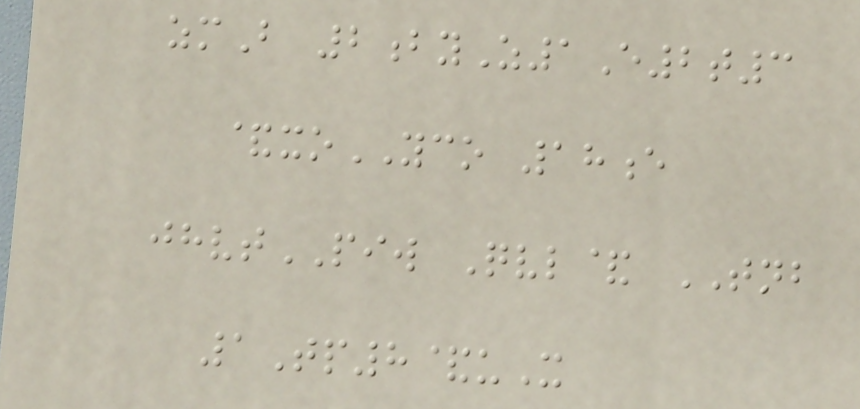zmB 2byZ1E2t3
&xoYCO 18e
jhvtPIW Qvl& TNB
1Tp8&uX
